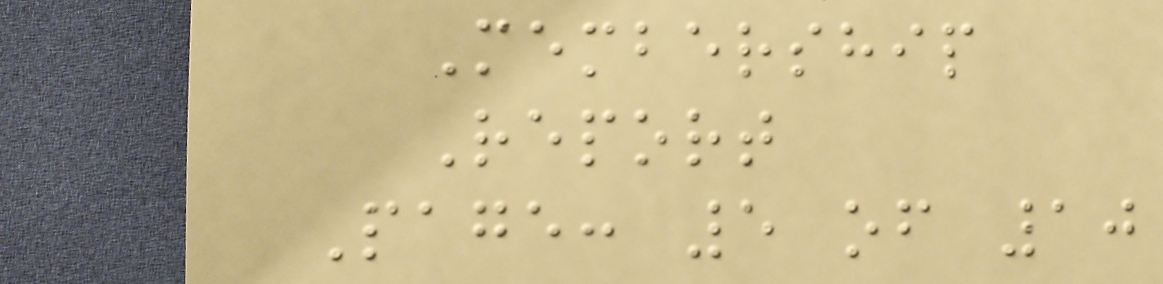Membership
Report
Page: 5 of 10
